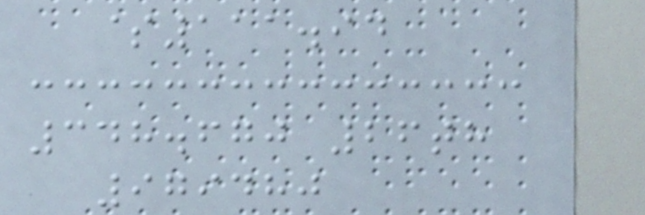$111.94
348.670 26th
979480
